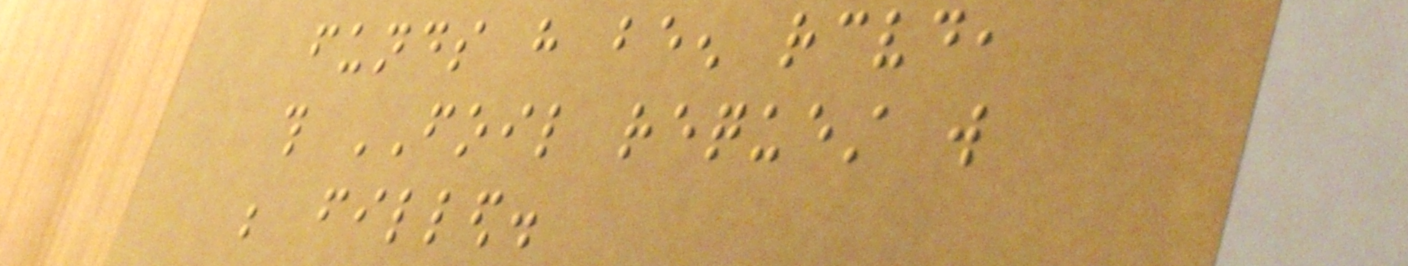funds have been received,
this FOIL request will
be filled.
